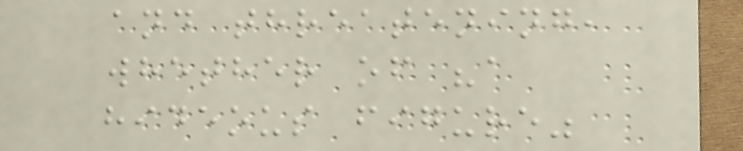and threatening,
whether of "a
hideous figure"
